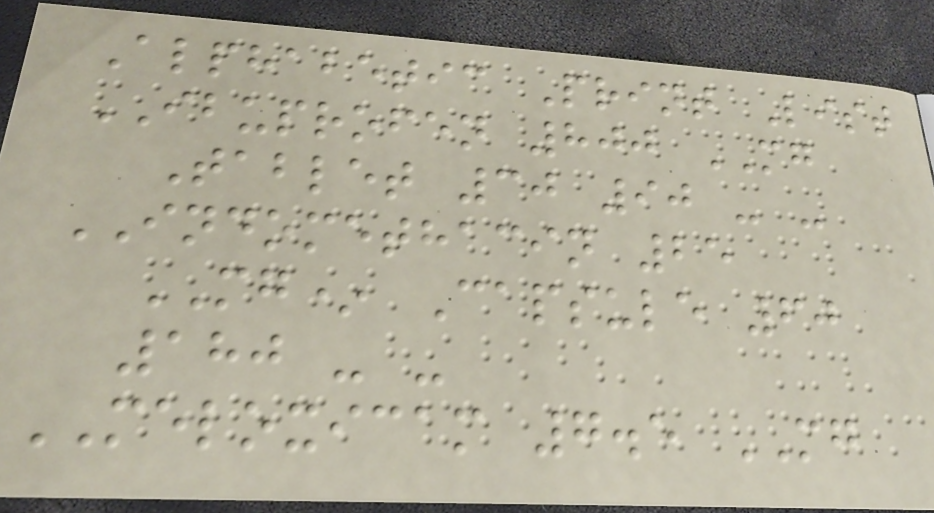Alphabetic Print List
IBUPROFEN 800 MG
Tablet 30 90 - -
INDOMETHACIN 25
MG* Capsule 60
180 - -
MELOXICAM 7.5 MG
